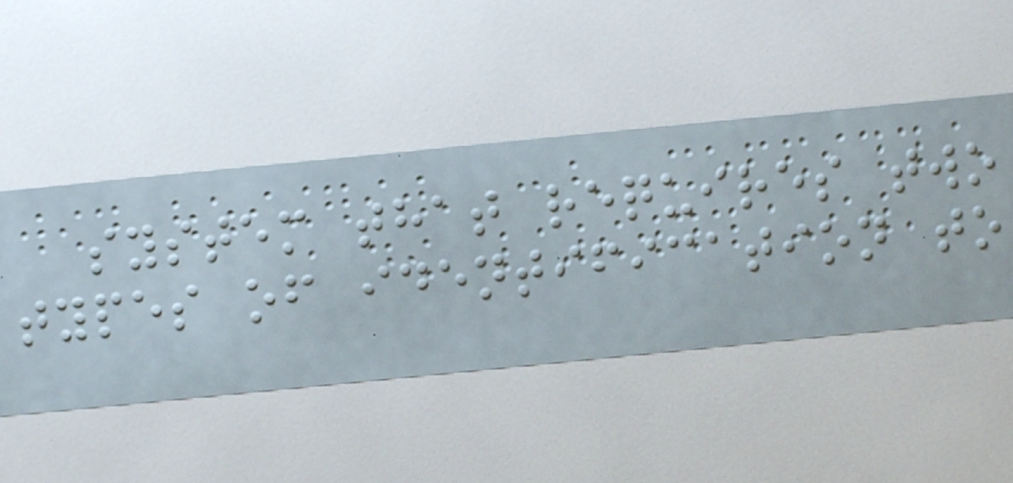system that requires two
types of identification to
